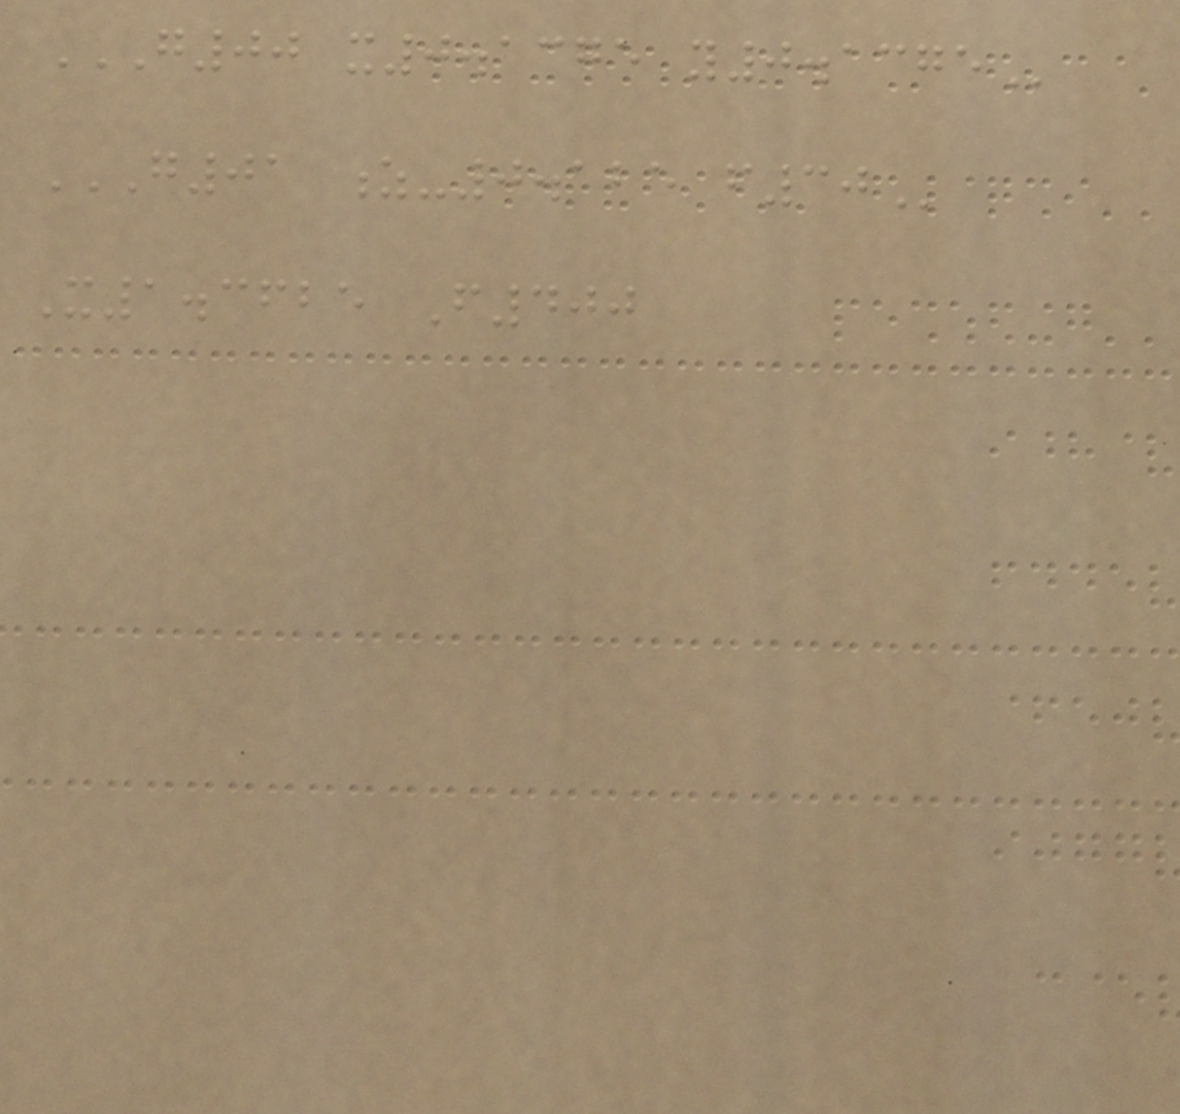G00 X0.1375 Y0.1375
G01 Z-0.125 F30
X1.3625 F400
